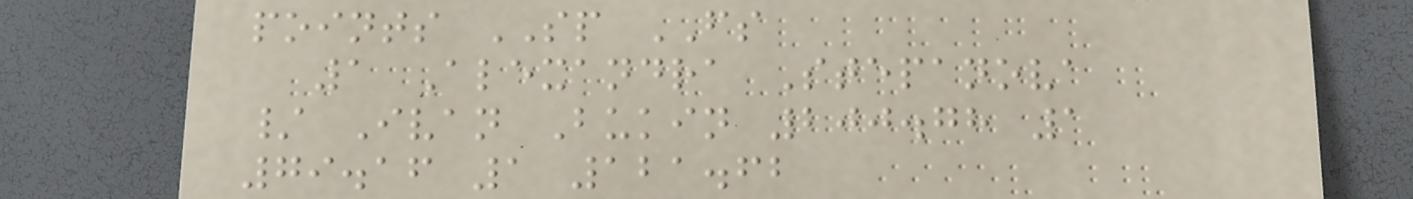points SP FS
1 Alexandra Stepanova
/ Ivan Bukin 200.78 1
79.16 1 121.62
